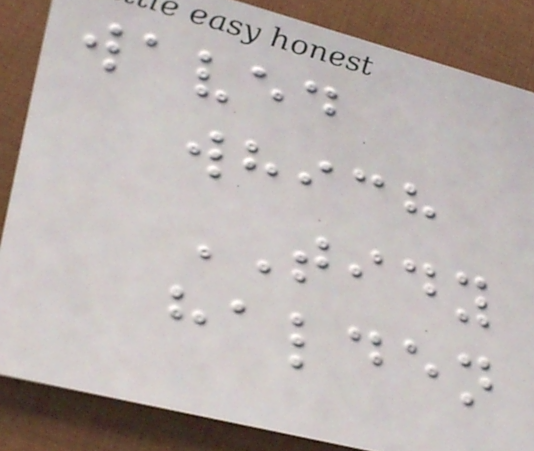waved
which
TIDY
halden
